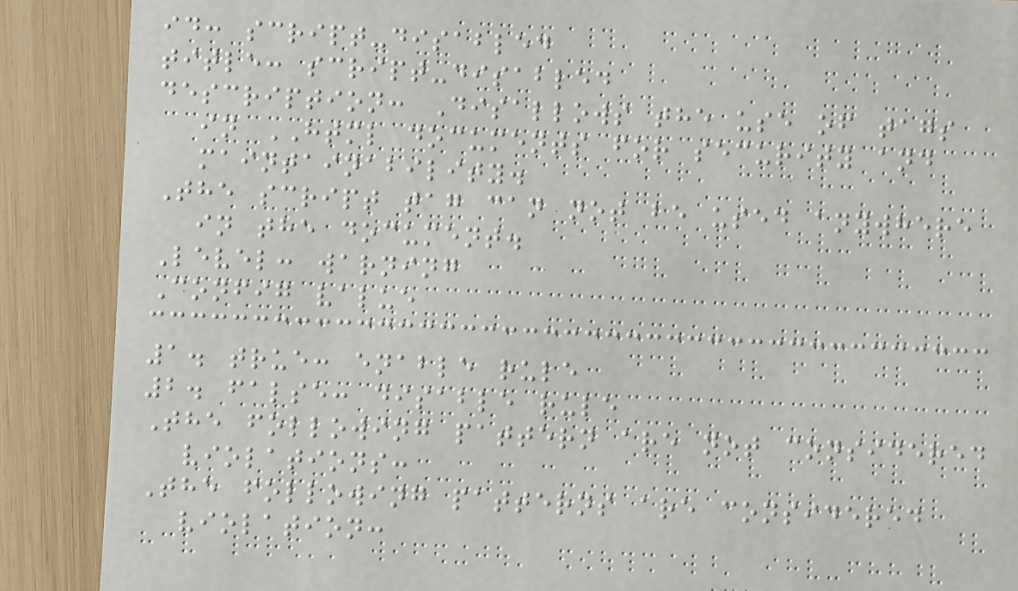id: script-disabled
title: script-disabled
description: Disallows the use of tags
in HTML documents for security and
maintainability.
The script tag can not be used anywhere
in the document.
Level: warning
Config value
1. true: enable rule
2. false: disable rule
The following pattern are not considered
violations:
The following patterns are considered
violation:
